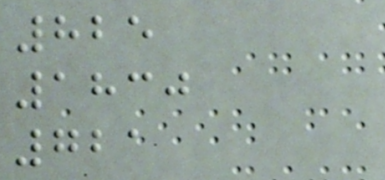825
1830
721
